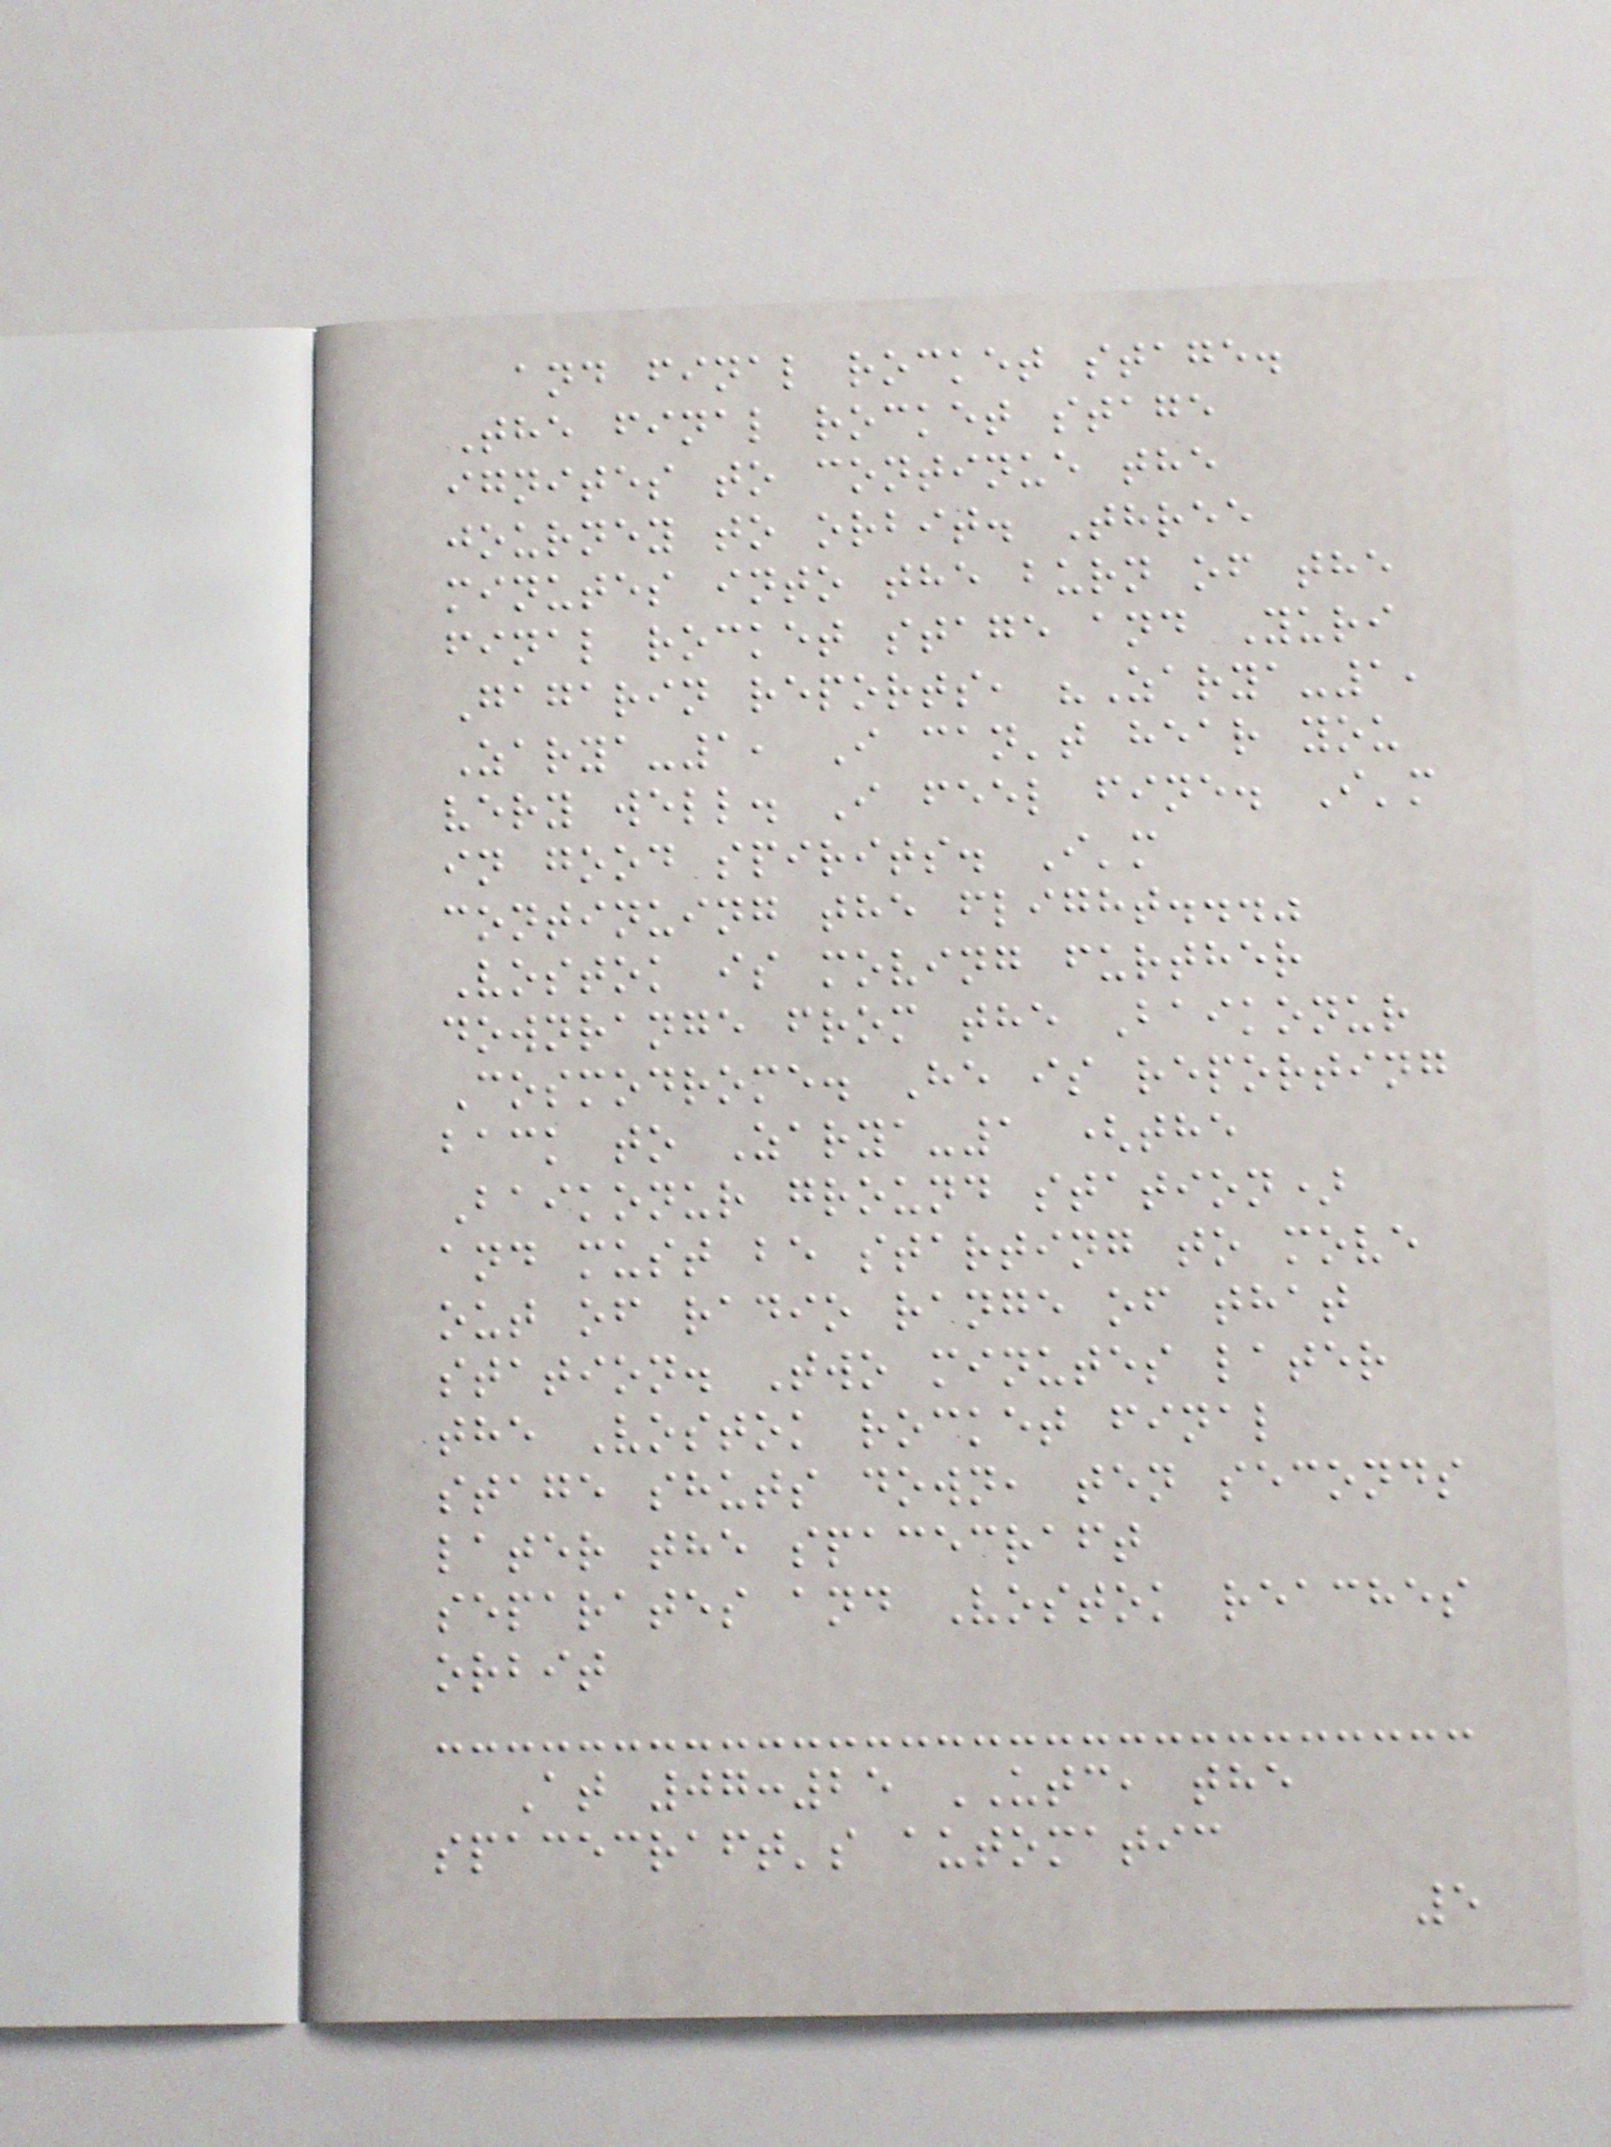and final rocket stage.
The final rocket stage
ignites to continue the
journey to orbit. Three
minutes into the burn of the
final rocket stage and Yuri
Gagarin reports, "Zarya-1,
Zarya-1, I can't hear you
very well. I feel fine. I'm
in good spirits. I'm
continuing the flight..."
Vostok is moving further
downrange from the Baikonur
Cosmodrome. He is reporting
back to Zarya-1 (the
Baikonur ground station)
and must be starting to move
out of radio range of that
station. Two minutes later
the Vostok rocket final
stage shuts down, ten seconds
later the spacecraft
separates and Vostok reaches
orbit
At 07:25 UTC, the
spacecraft's automatic
5
